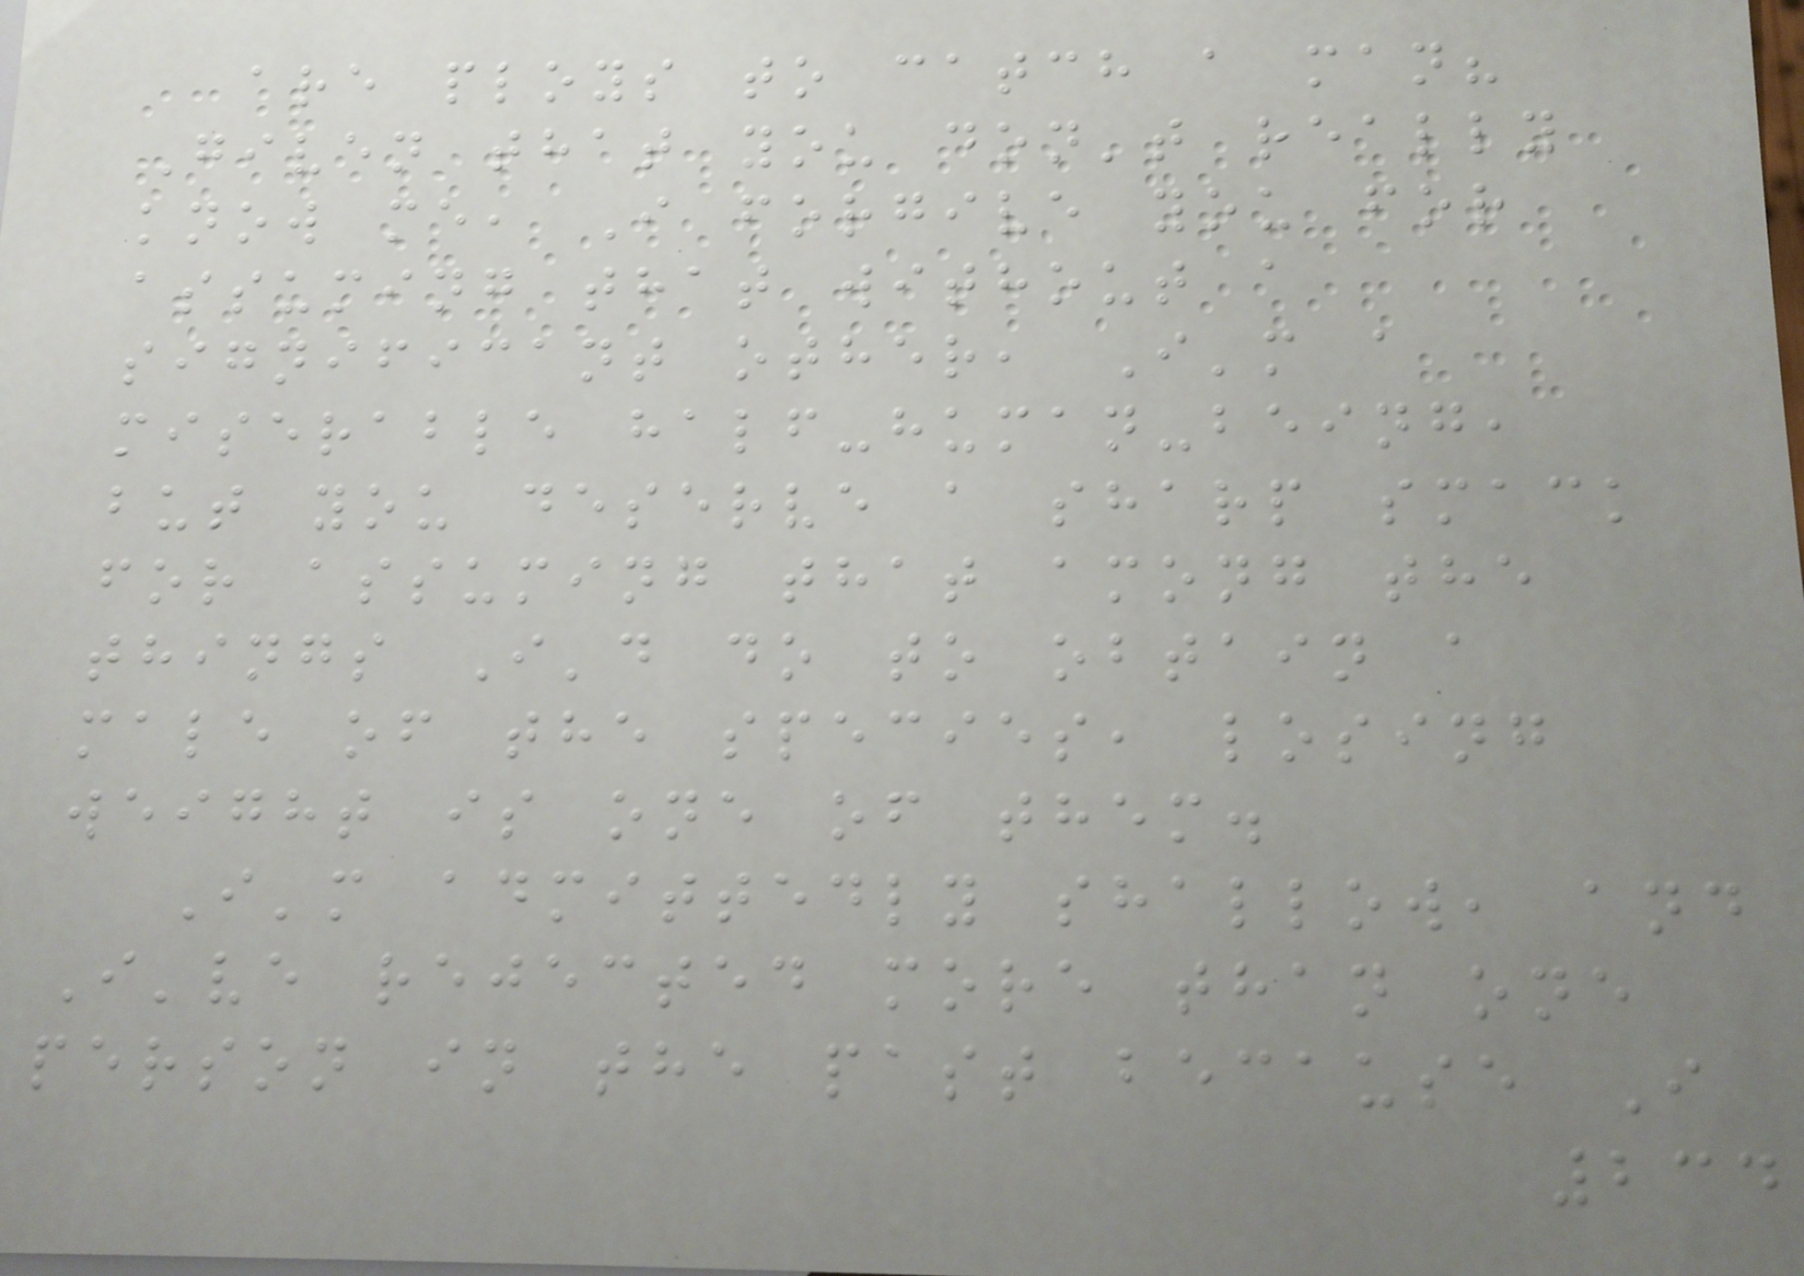are ploys to catch a man?
Given that you don't really
know me, I forgive you for
assuming that without a
significant other, I'm a
miserable half-human-being,
but you deserve a sharp smack
for assuming that among the
things I'd do to obtain a
male of the species, losing
weight is one of them.
I'm admittedly shallow, and
I've rejected more than one
person in the past because I
234
